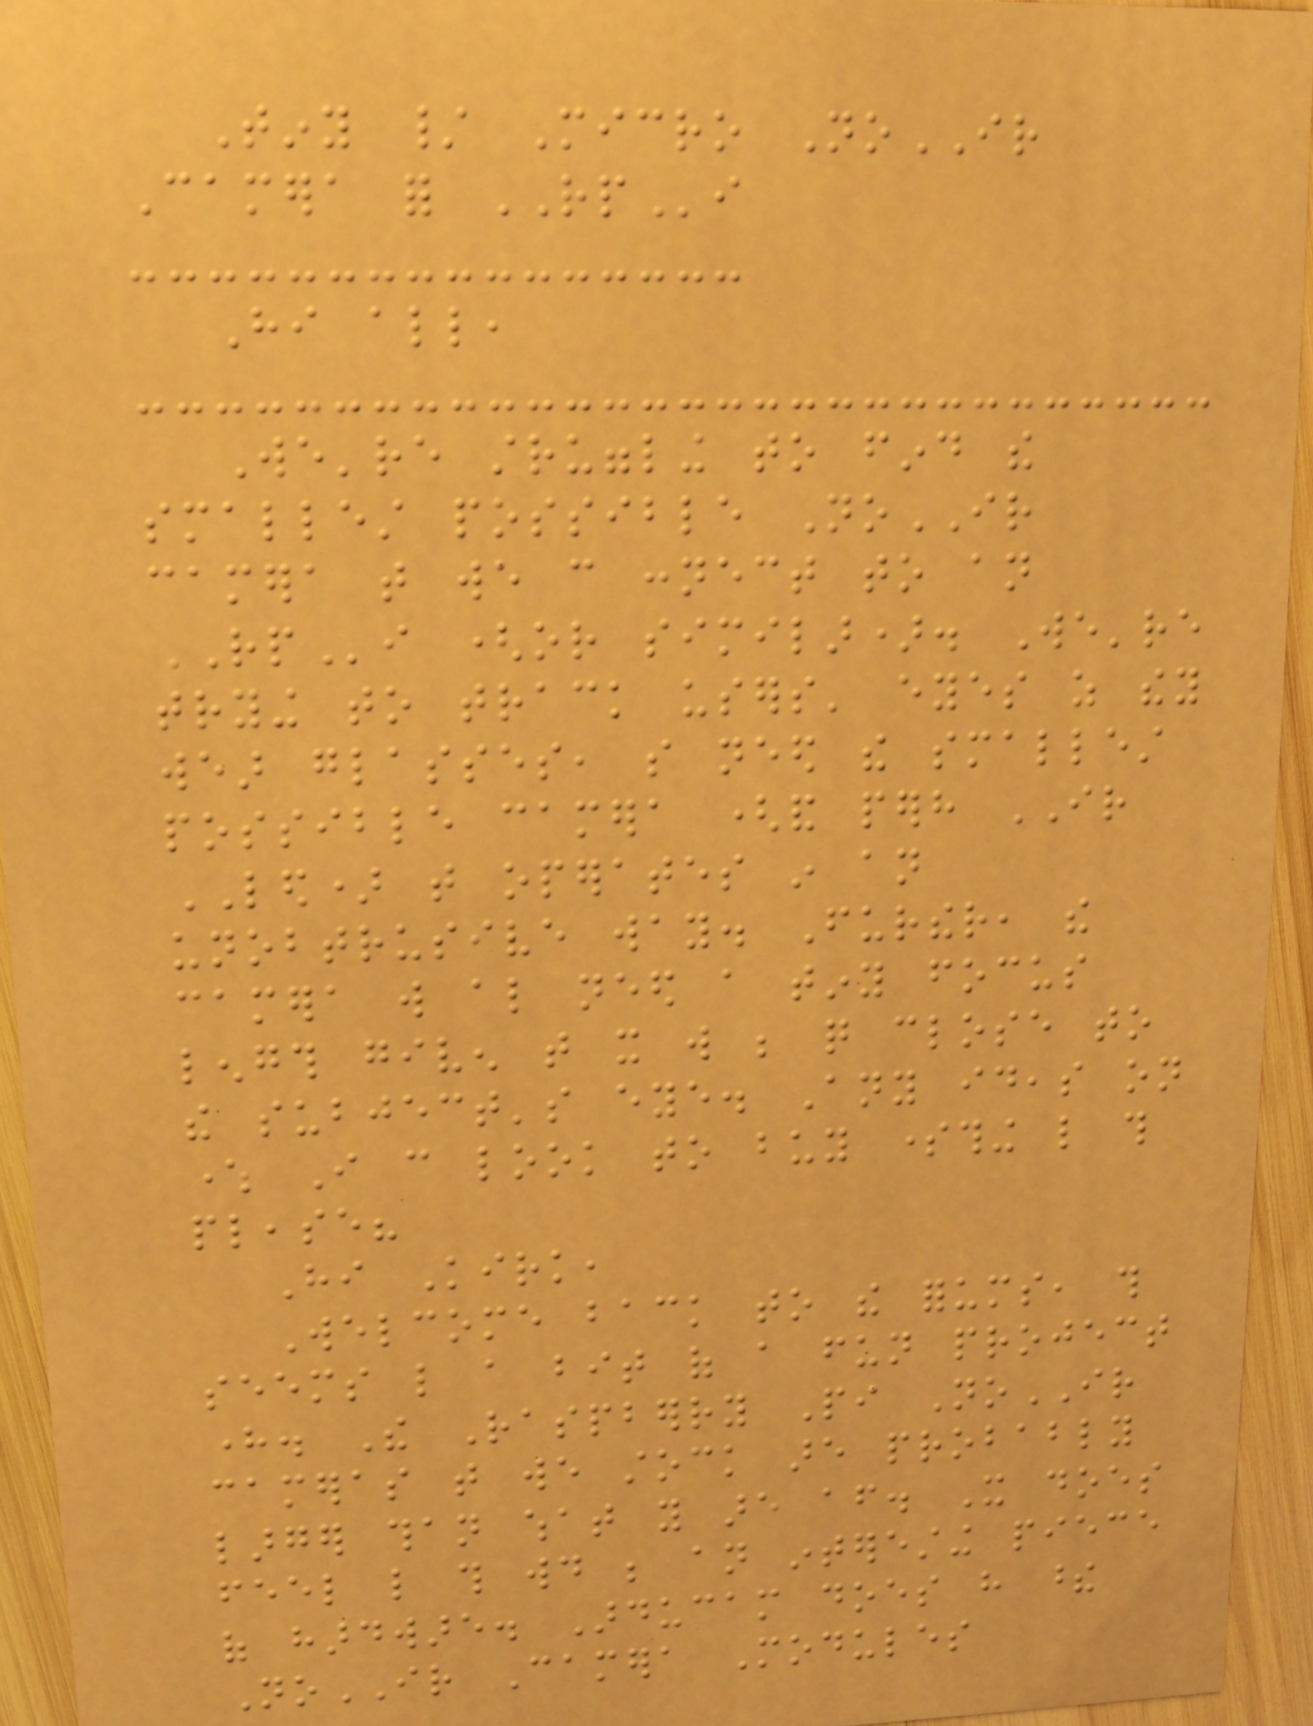Tiny / Micro NoIR
Camera for RPi
Hi all,
We're struggling to find the
smallest possible NoIR
camera that we can connect to an
RPi (or similar). We're
trying to track users' eyes as they
wear glasses, so need the smallest
possible camera (and perhaps IR
LED) that operates in an
unobtrusive way. Further, the
camera will also need a tiny focus
length given that it will be quite close to
the subject's eye. Any ideas on
where I can look to buy something like this
please?
Hi Kirk,
Welcome back to the forums, this
seems like a bit of a fun project
here. The Raspberry Pi NoIR
cameras that we stock are probably
larger than what you are after. It does
feel like this would be an interesting piece
of hardware. Arducam does have these
NoIR Camera Modules
